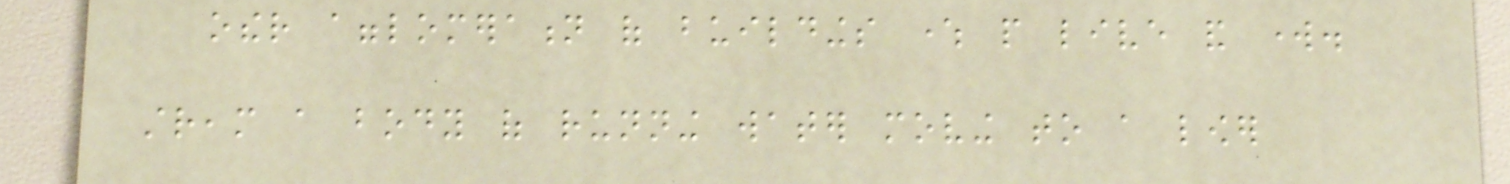other agglomeration of buildings where people live and work.
stream a body of running water moving to a lower
